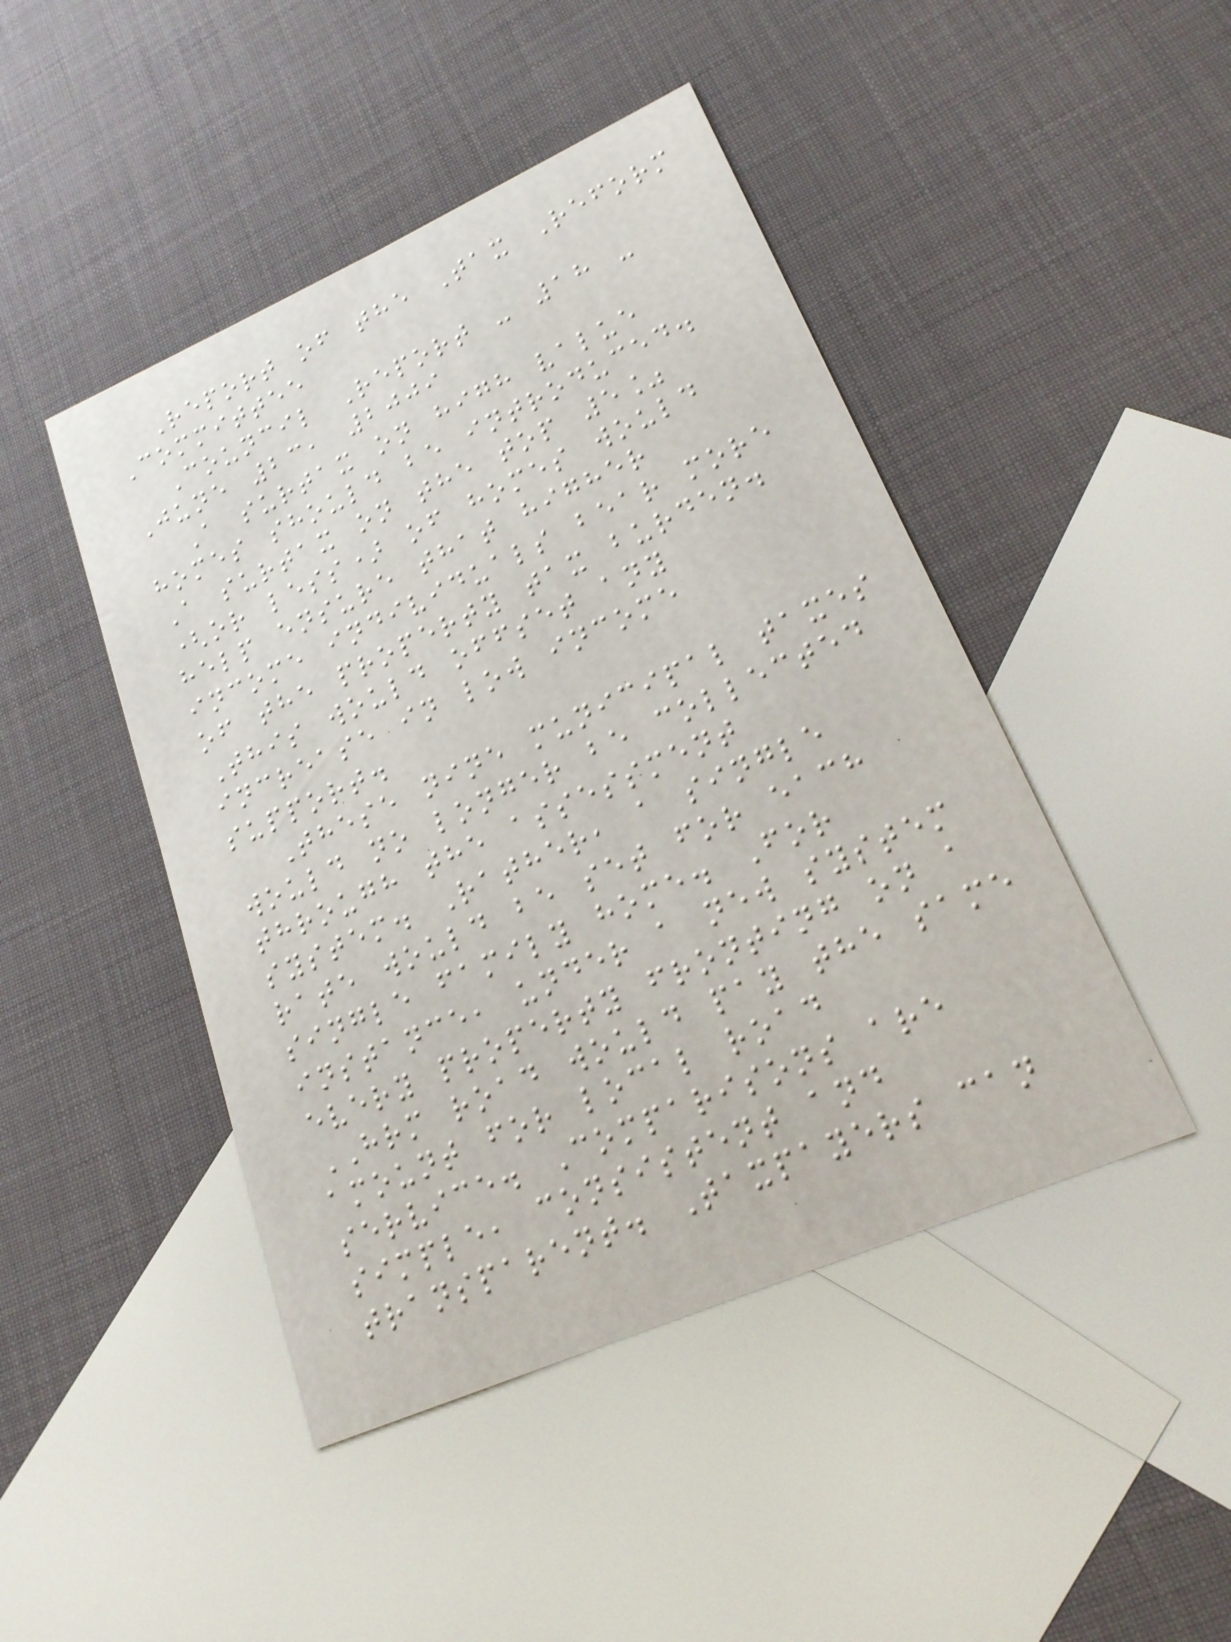Report of the Tax Reform
Committee
Council Report - 18 -
June 23, 2009
A surtax on high value
homes should be introduced.
A surtax on the top 5%
(or less) of homes would
help ensure that higher
income individuals bear more
of the property tax burden.
This would offset any
increase in low income
support.
These nine municipal taxes
would no longer be collected
through the assessment
system. Rather, a single
rate would be set for each
single family home. For
instance, under a new system
every property fronting on a
HRM road would pay the same
amount for local road
service. Comparisons are
simple, consistent and
transparent. Taxpayers can
